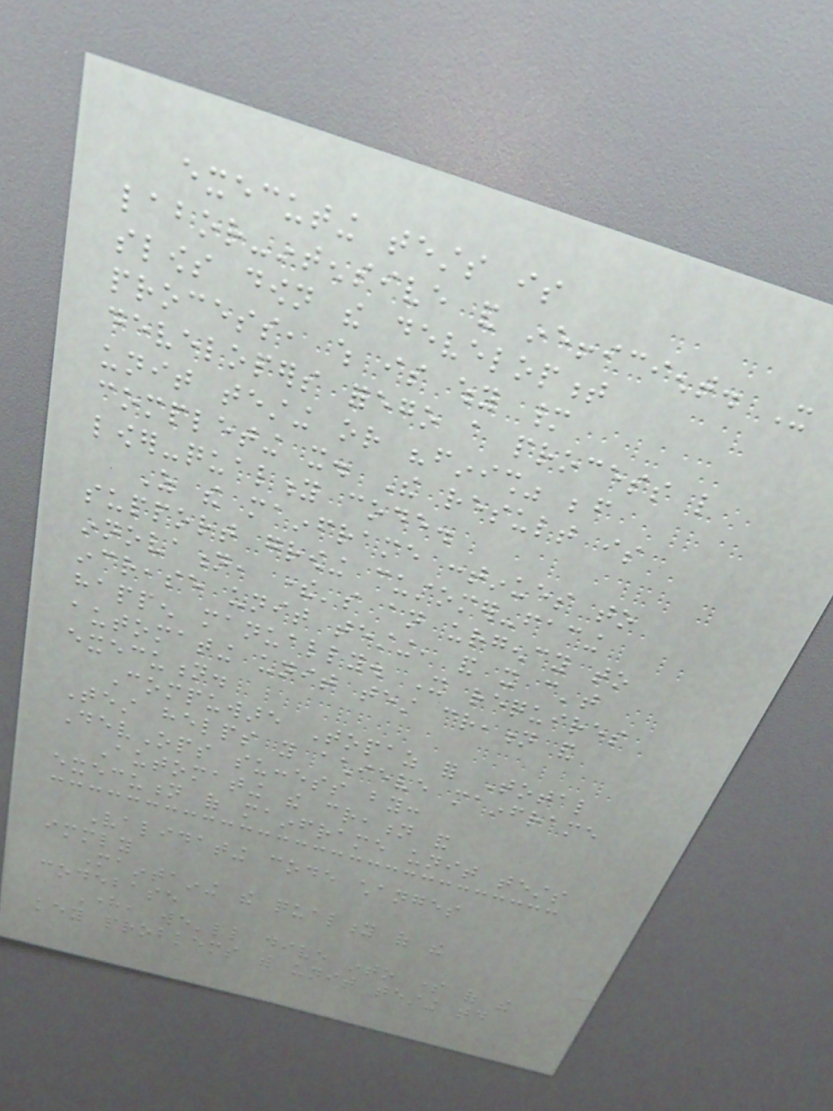executing tests is
labor-intensive and inefficient. It
slows down the development
process, which is why many
developers forego a process like
unit testing or "finish" before
completing it. The result is
lower-quality code.
As the mainframe continues to
support growing customer-facing
innovation, there's an urgency to
increase unit testing, and it can't
happen manually. It requires
automating unit test creation and
execution.
Compuware Topaz for Total
Test helps you achieve mainframe
DevOps success by:
Automating the creation and
execution of mainframe unit tests
Validating code changes
immediately
Maintaining the quality of the
codebase
Here, we'll dive into some of the
key problems with unit testing today
